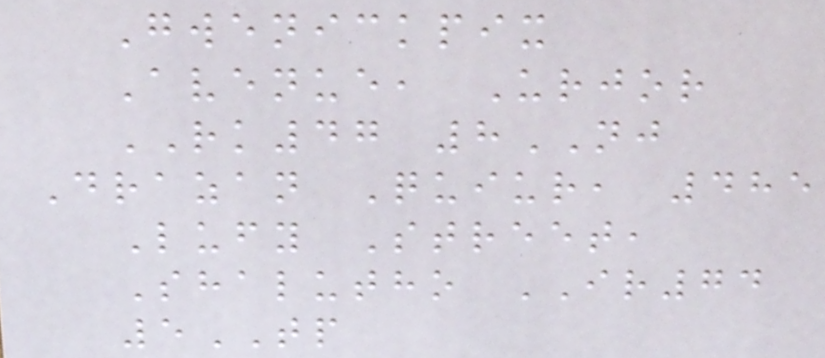Gwenickpix
Avenue, Urjor
RK47 8NJ
Drazan Quiur, 485
Lufy Street,
Shalutho IR74
5TP
